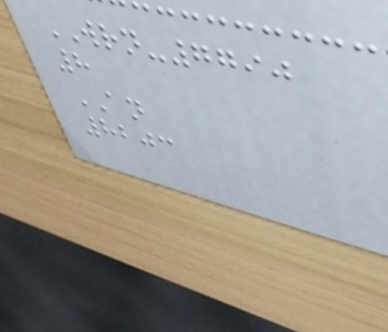WRN-7790
8
AN
8203
